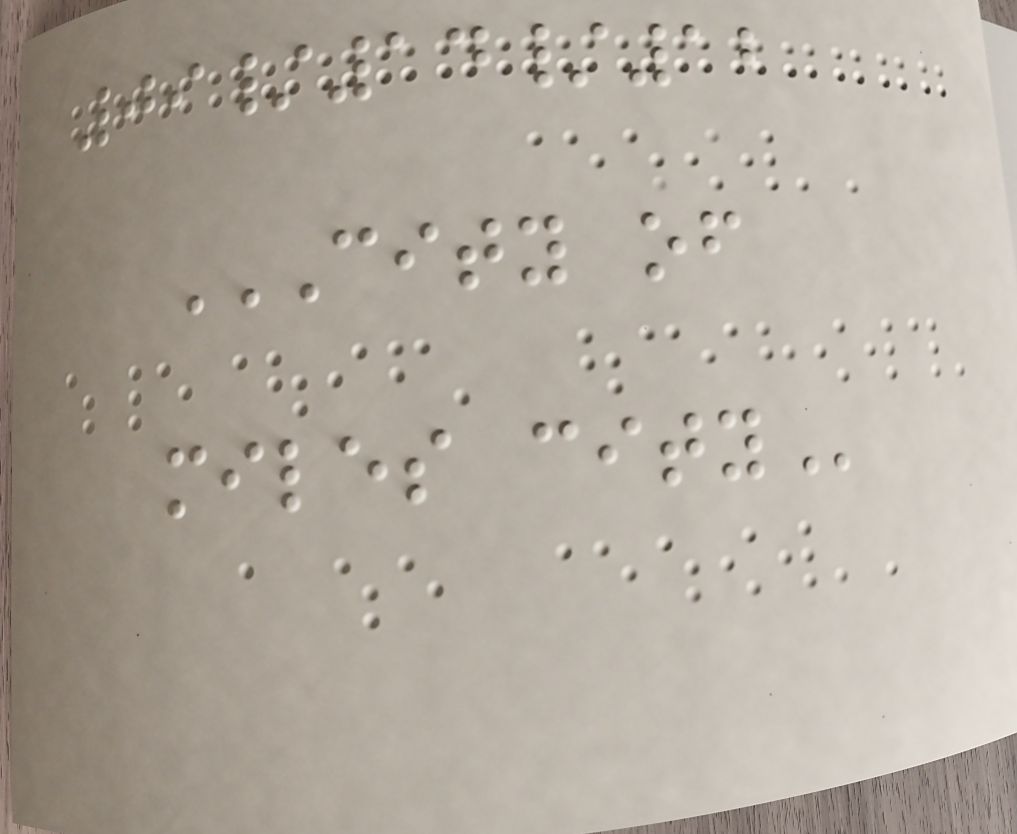09/14/12
CITY OF
MILES CITY
